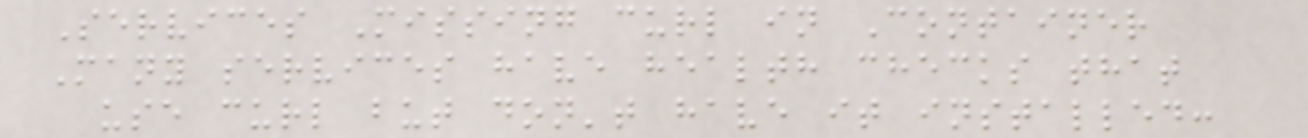Services Missing curl in Container
Many services have health checks that
use curl but don't have it installed:
